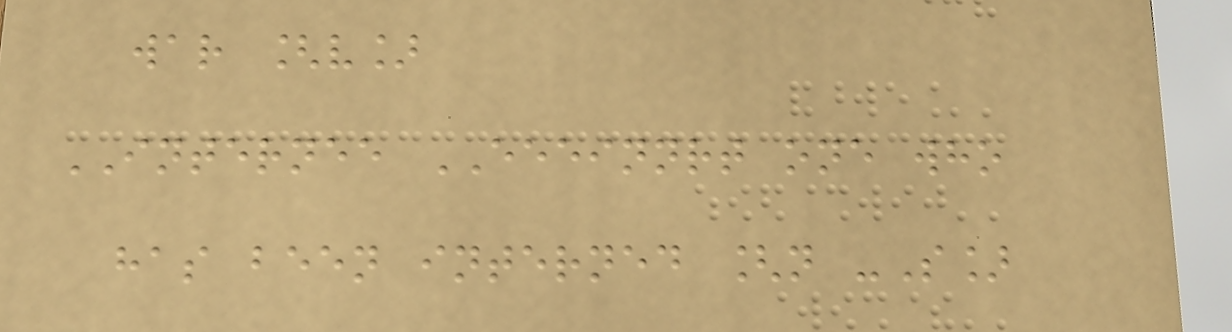war [v]
INTERNEE EEEINNRT one who
has been interned [n -S]
